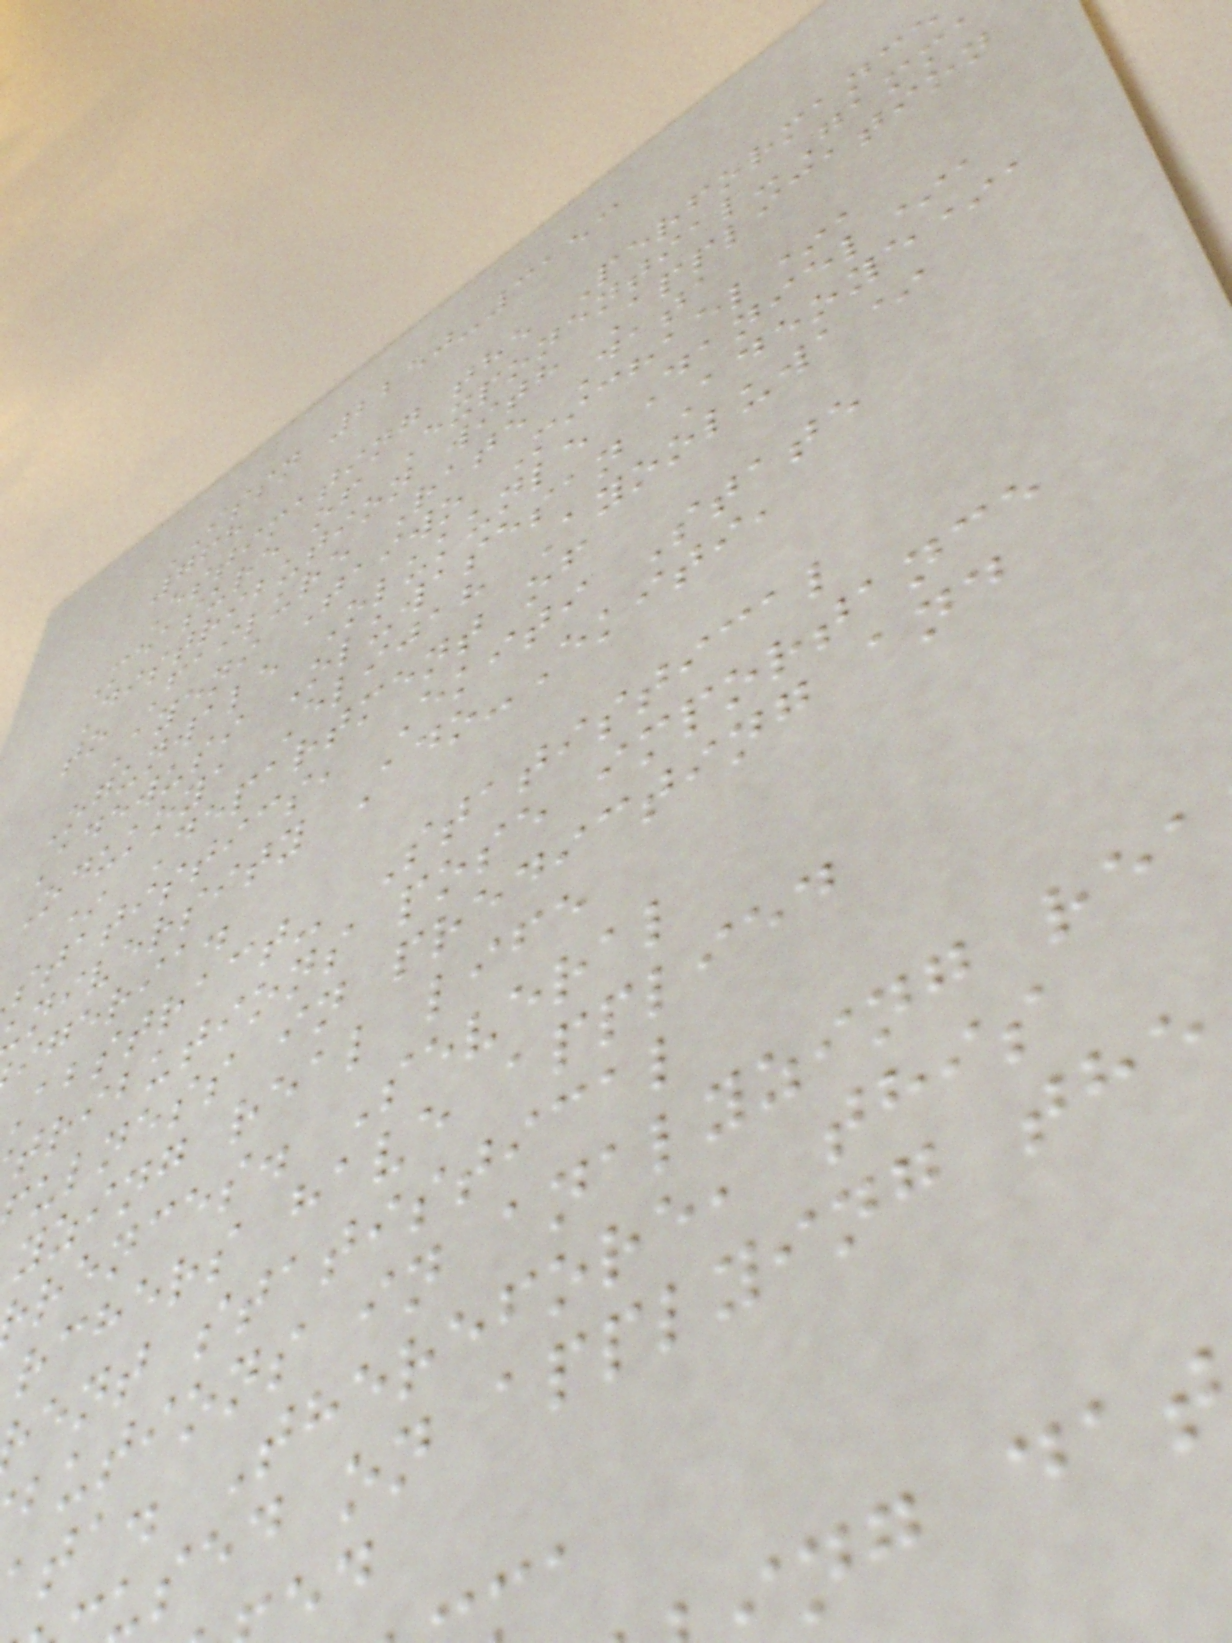ISSN 2250-3153
768
Estimating the Performance
Measure of Exponential-Gamma
Distribution with Application
to Failure Rate Data
Ayeni Taiwo Michael*,
Ogunwale Olukunle Daniel*,
Adewusi Oluwasesan Adeoye*,
Odukoya Elijah Ayooluwa*
* Department of
statistics, Ekiti State
niversity Ado-Ekiti,
igeria.
abstract- Statistical
tributions pose importance
ulness in predicting and
yzing real life
rences. Several
rchers have applied
ent statistical
butions in analyzing rea
ta. Therefore, this
sed on applying the
